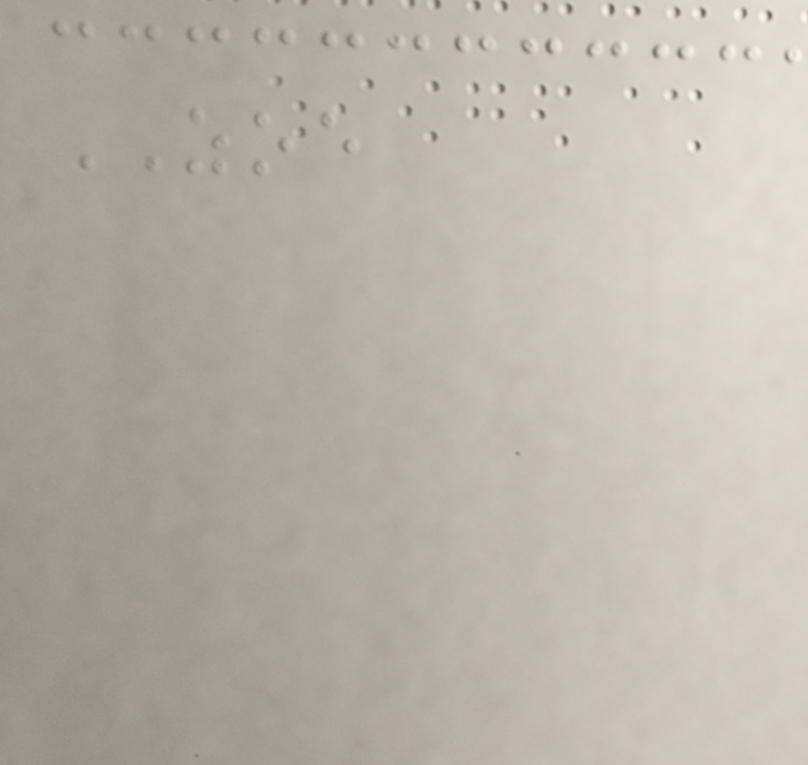ZOE
